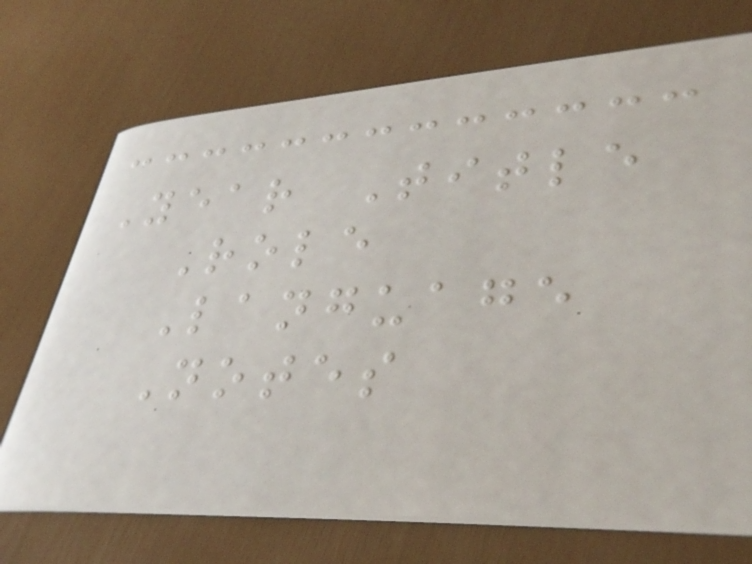Year Title
Role
Language
Notes
